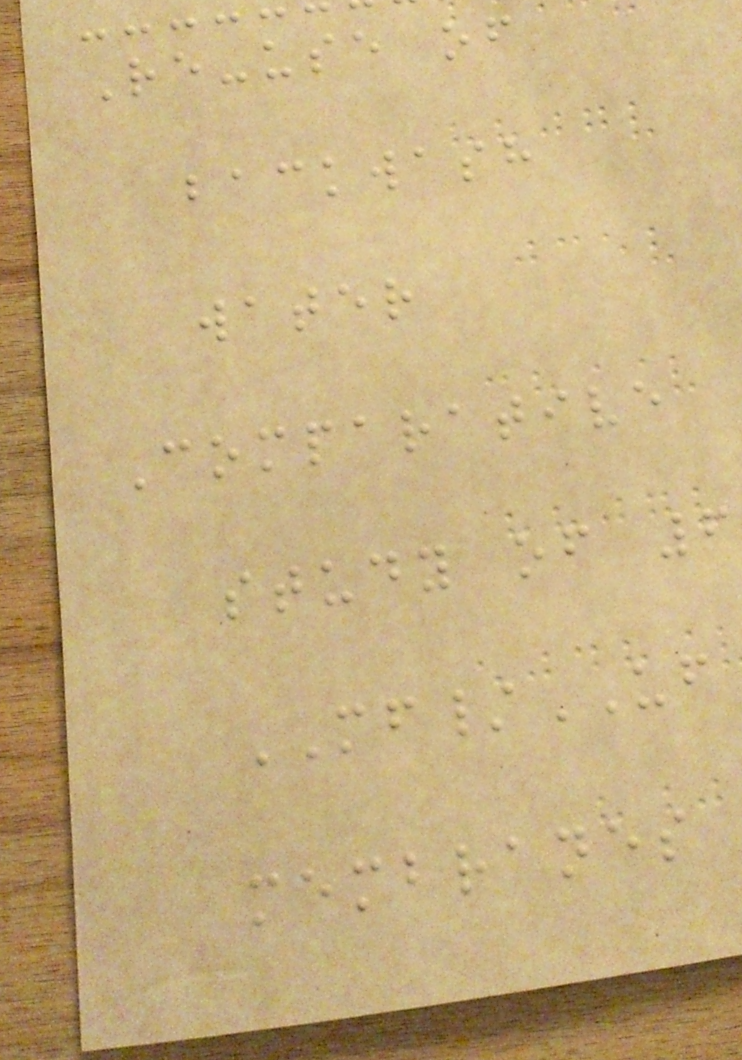Re-use of
backwash
water
Comparative
study of 6
MF/UF
membranes
